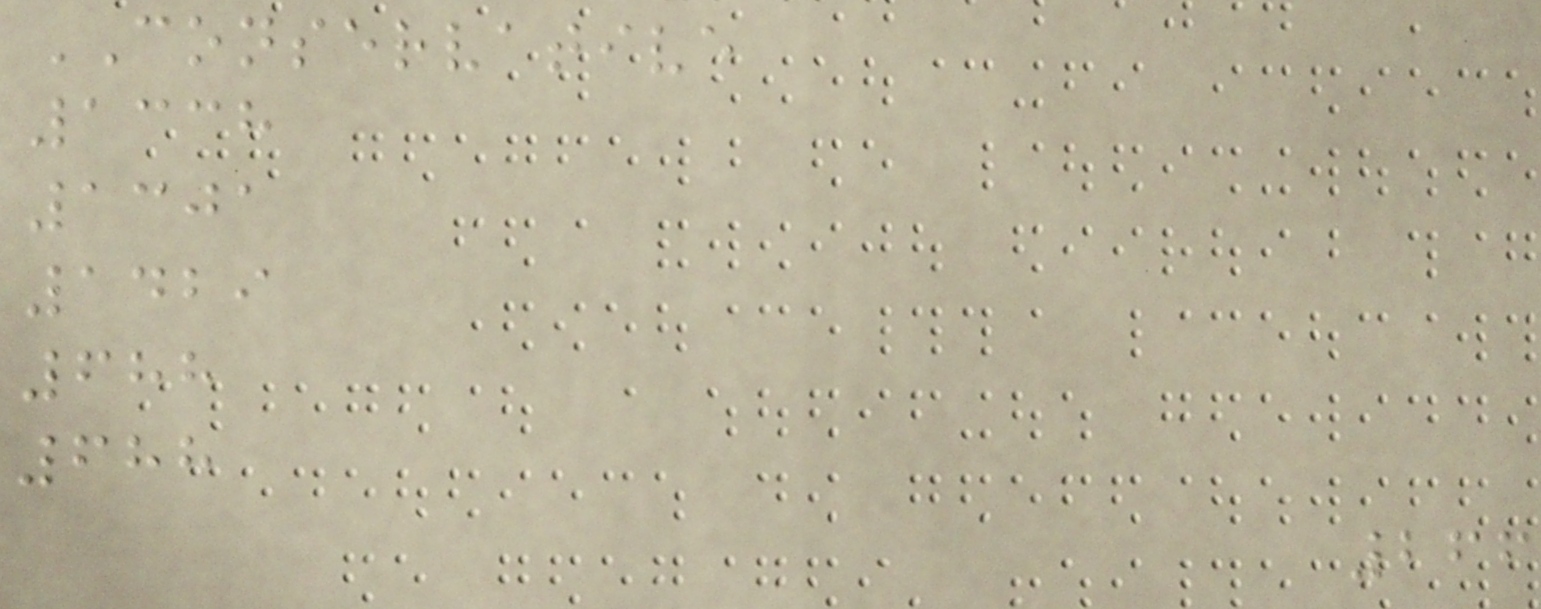CONSERVATIVE
1338
1301
1429
688
688
266
